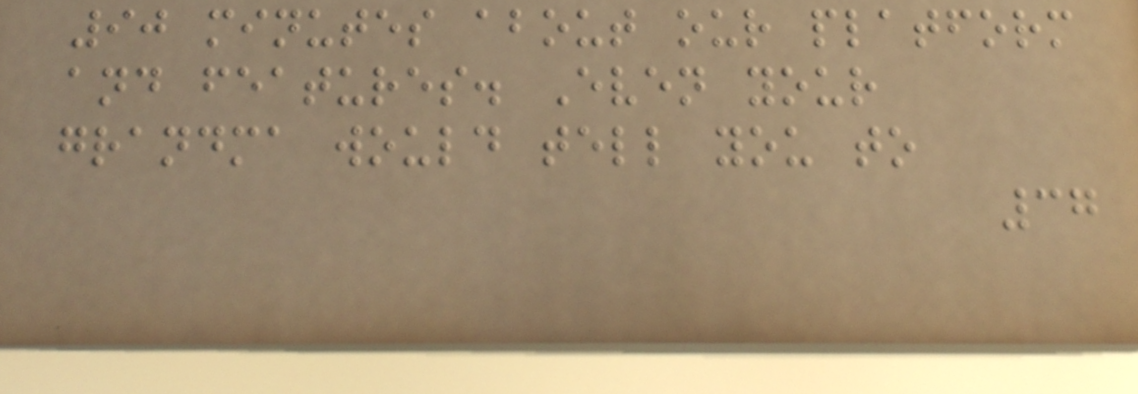90 minutes about our platform
and features. Even your
grandma would tell you to
37
